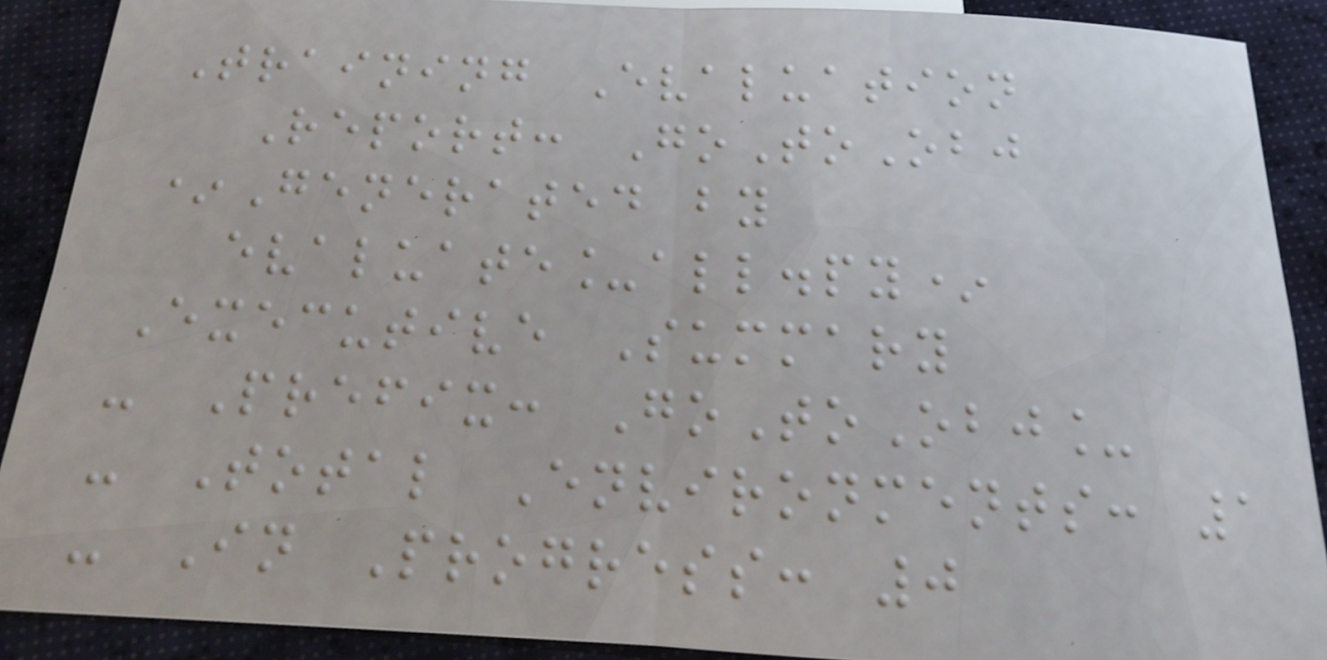Training Evaluation
Report: GoToObj
*Generated by
evaluate_all.py*
Executive Summary
- Prefix: GoToObj_
- Total Environments: 1
- In Progress: 0
